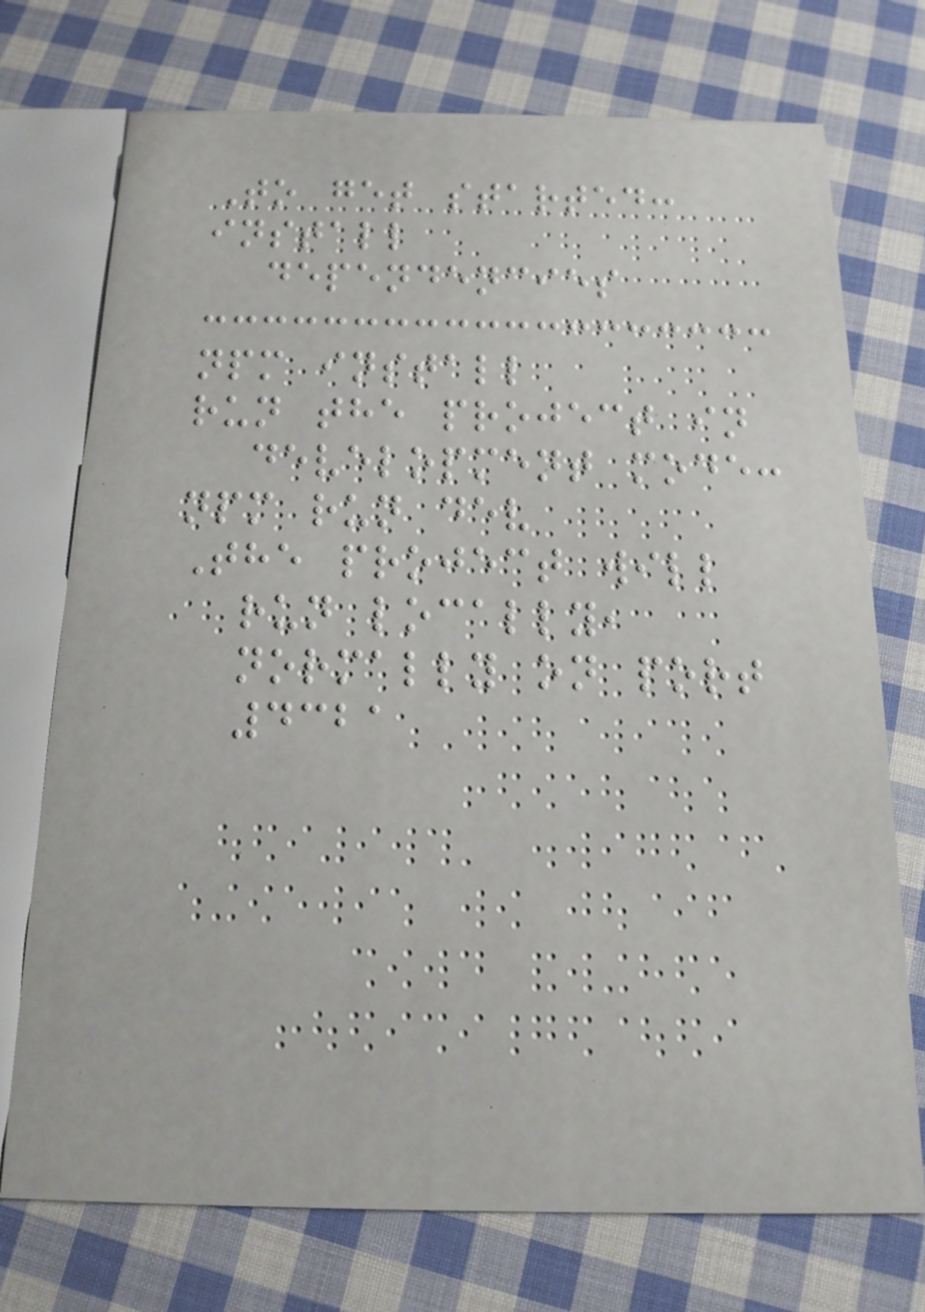To get started:
install
dependencies
npm install
run the project in
development mode:
npm run dev
The project will
run locally,
normally on port
4321
